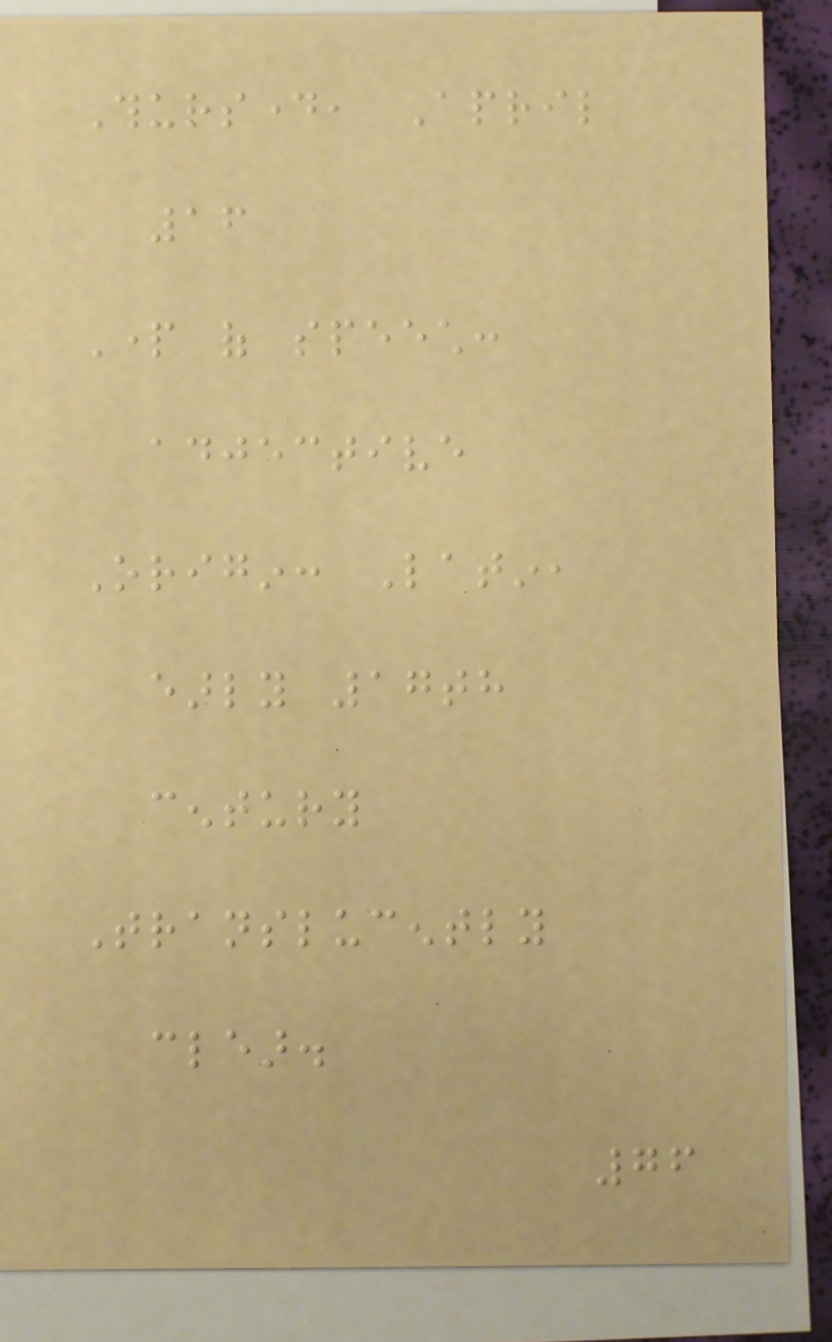Thursday, April
16
Part of speech:
adjective
Origin: Latin,
early 17th
century
Translucently
clear.
76
